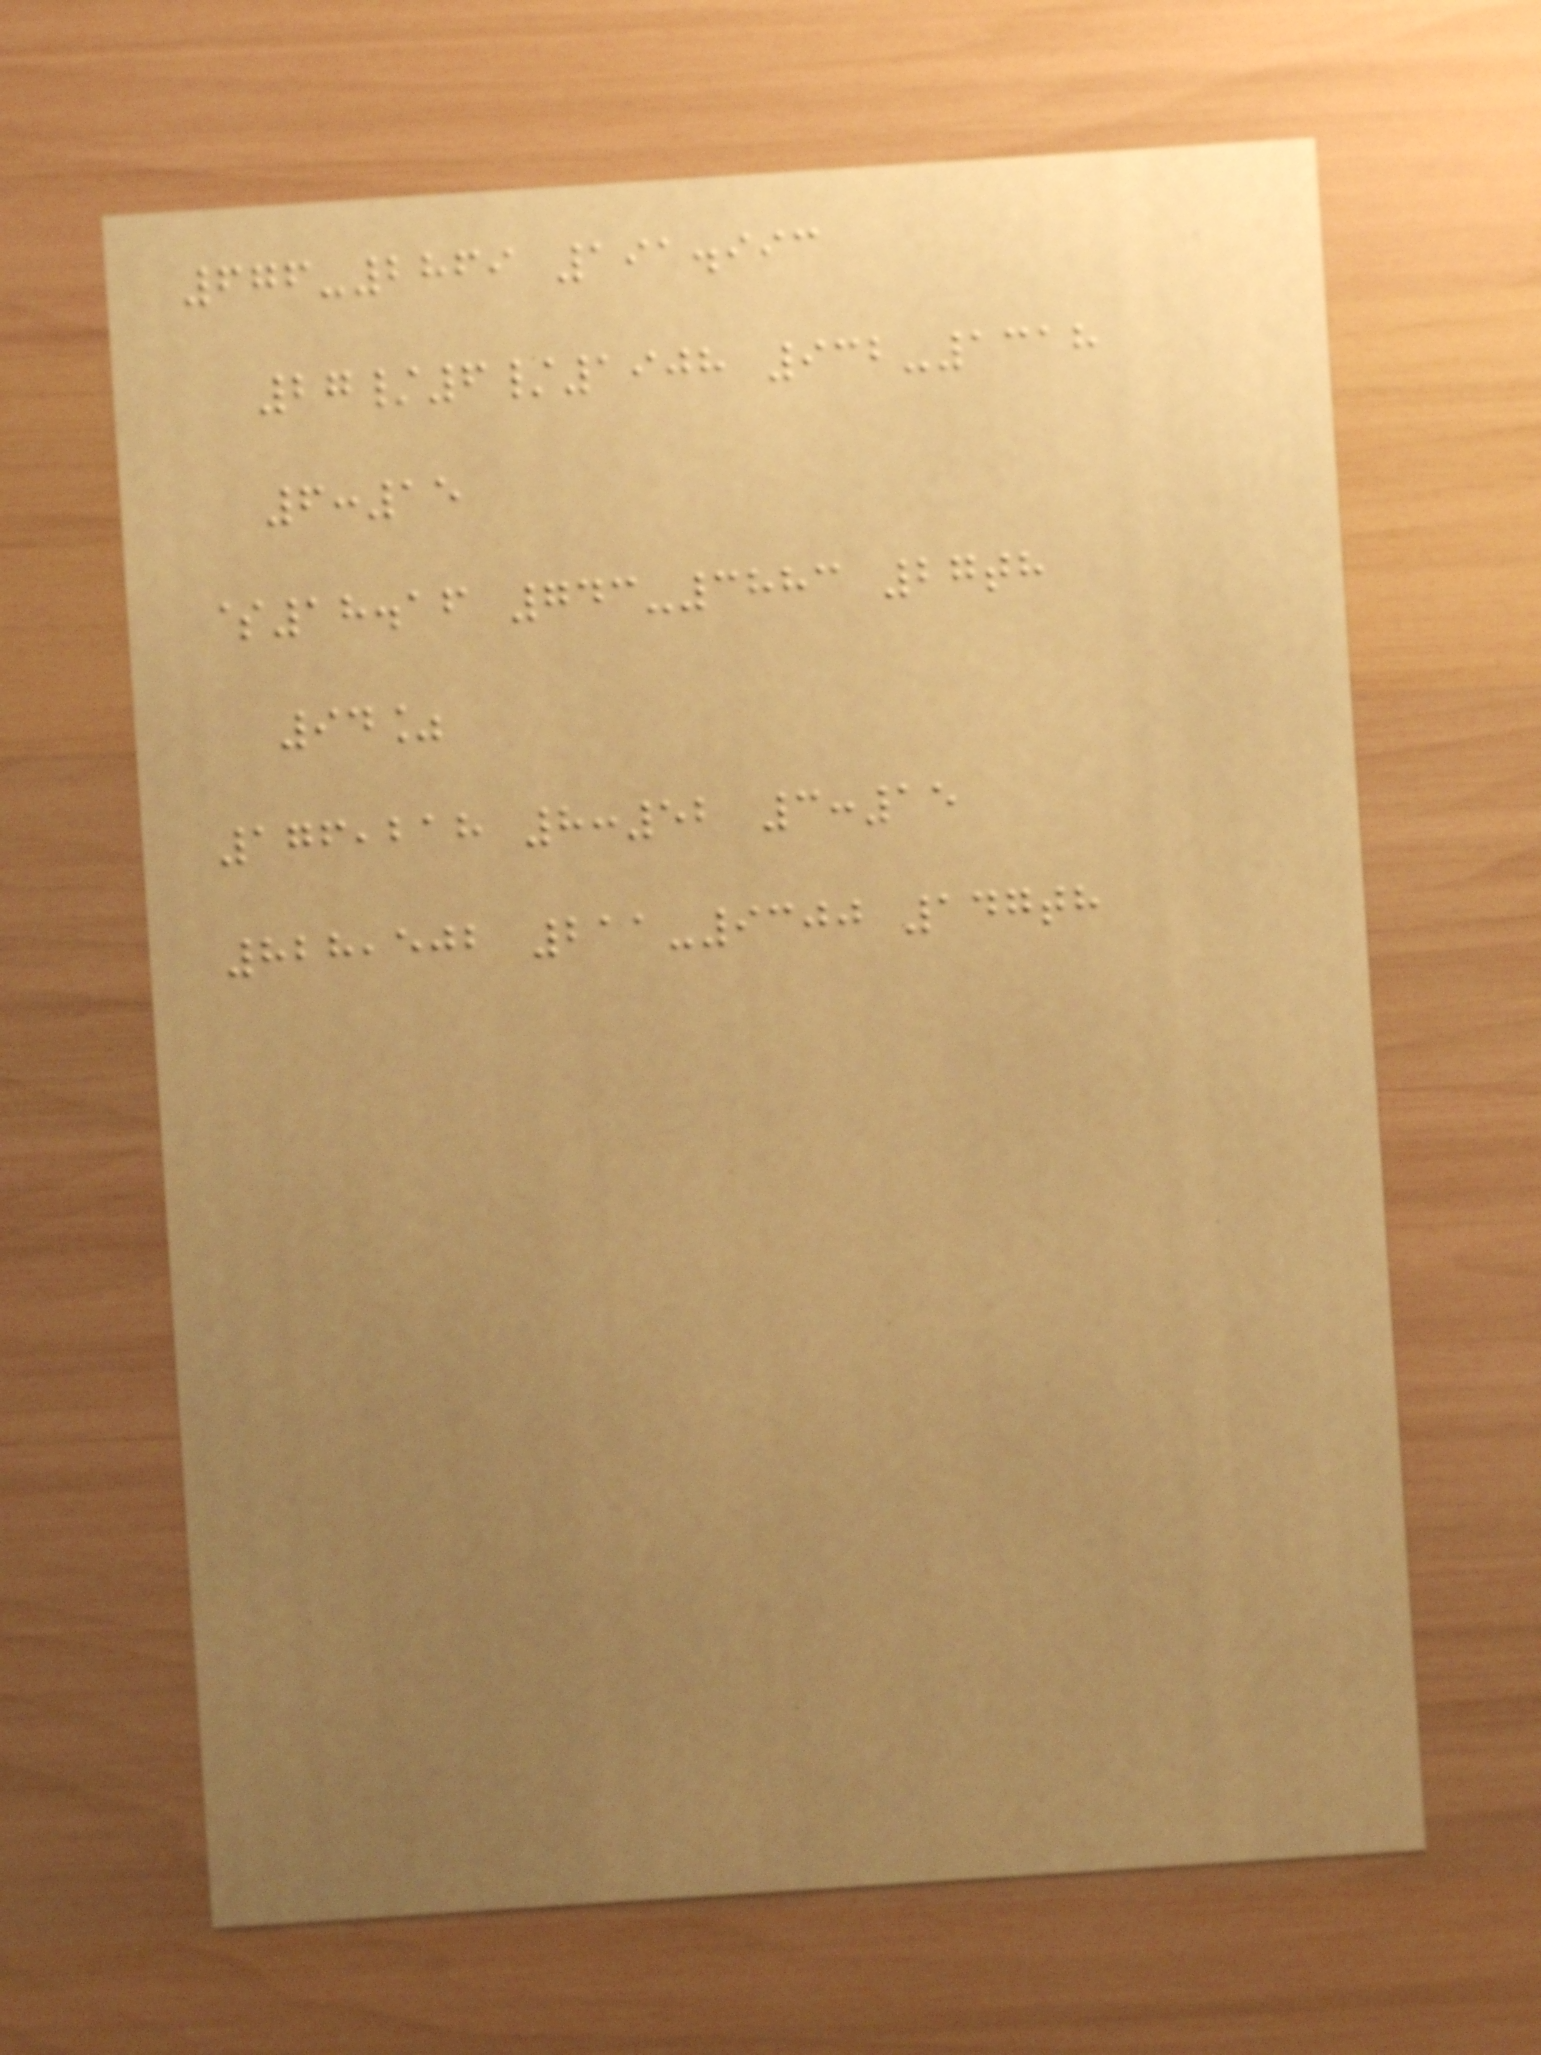676-2869 191.993
27/6/1908 932-1318
6:15
$18.16 743-3883 27th
94%
176,218 8:52 3:15
828,502 211-9300 147th
